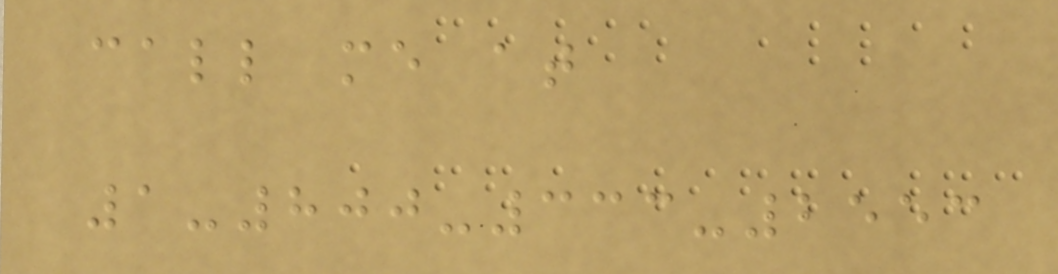call me at
1-800-333-2553
